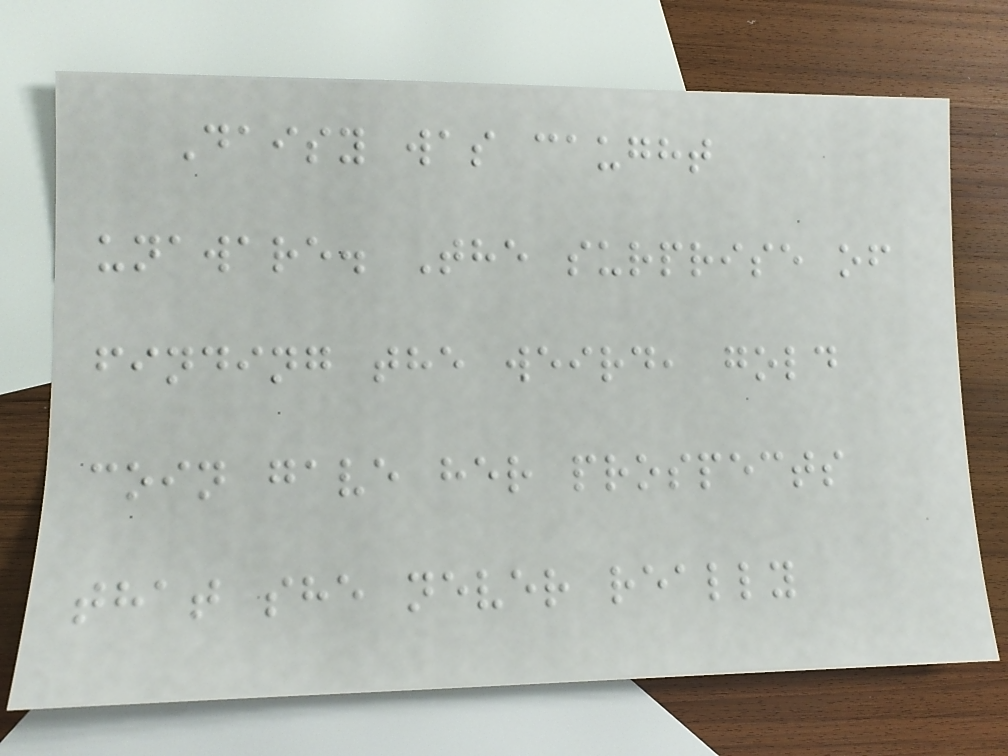Daisy was caught
unaware. The surprise of
finding the weird, gold
coin gave her prospects
that she never really
